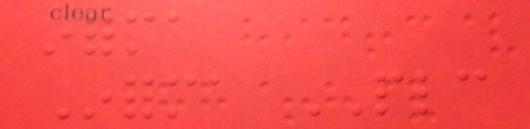informa
Informa PLC
